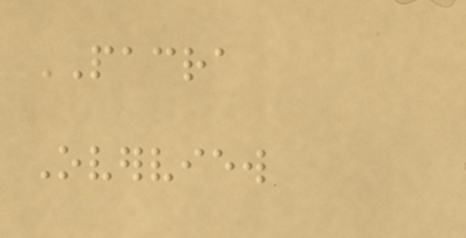PACRA
Overview
